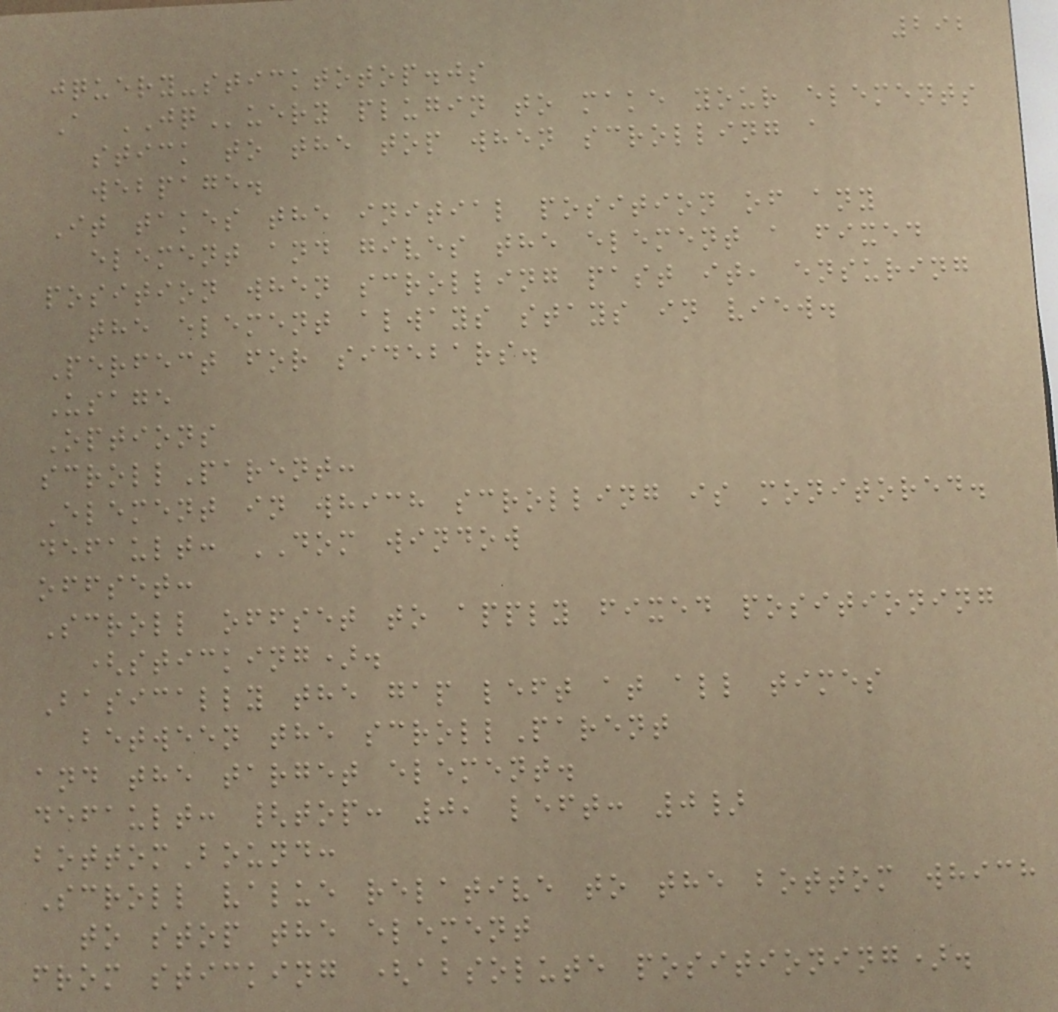292
jquery-sticktotop.js
A JQuery plugin to make your elements
stick to the top when scrolling a
webpage.
It takes the initial position of any
element and gives the element a fixed
position when scrolling past it, ensuring
the element always stays in view.
Perfect for sidebars.
Usage
Options
scrollParent:
Element in which scrolling is monitored.
default: DOM window
offset:
Scroll offset to apply fixed positioning
(sticking).
Basically the gap left at all times
between the scrollParent
and the target element.
default: {top: 0, left: 0}
bottomBound:
Scroll value relative to the bottom which
to stop the element
from sticking (absolute positioning).
